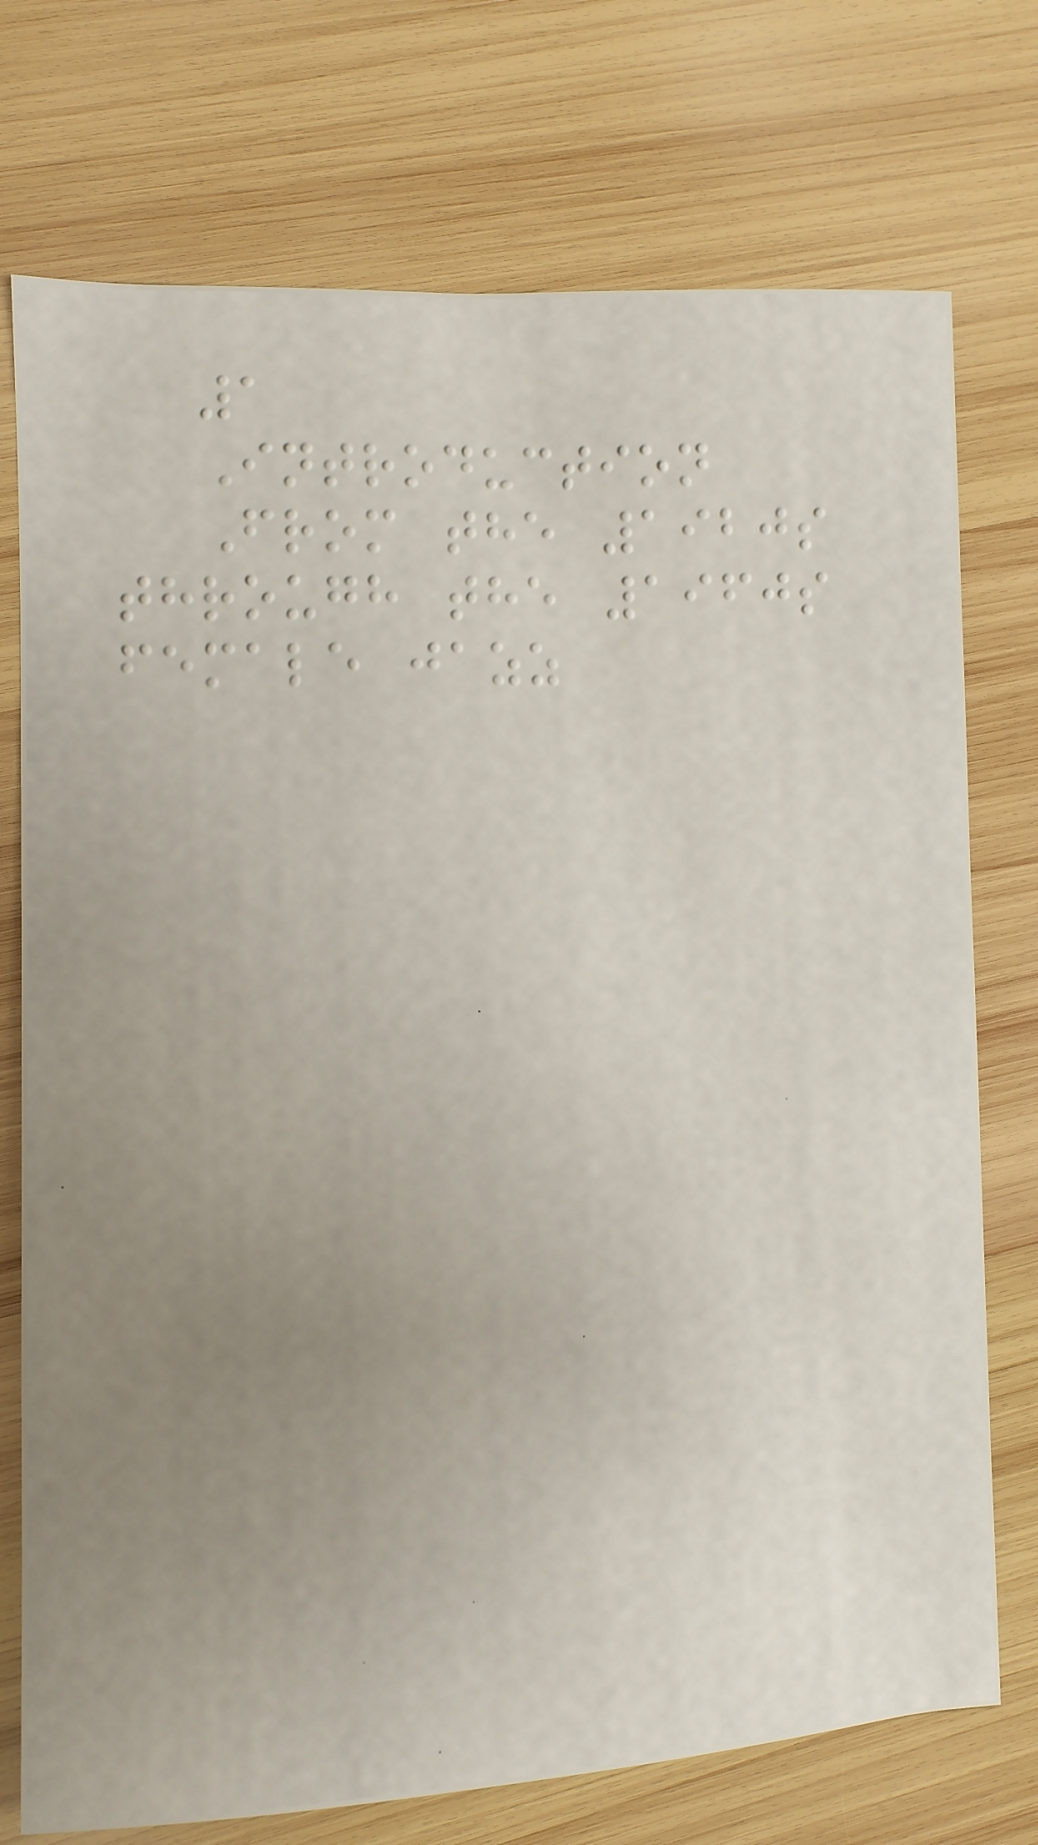1
Introduction
From the 1920s
through the 1960s
female jazz
